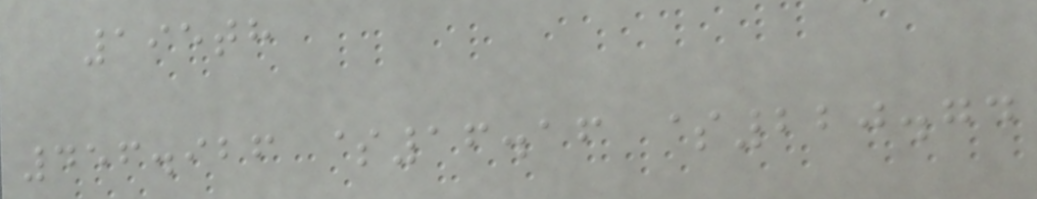195th
456.926 $16.16 $220.74
